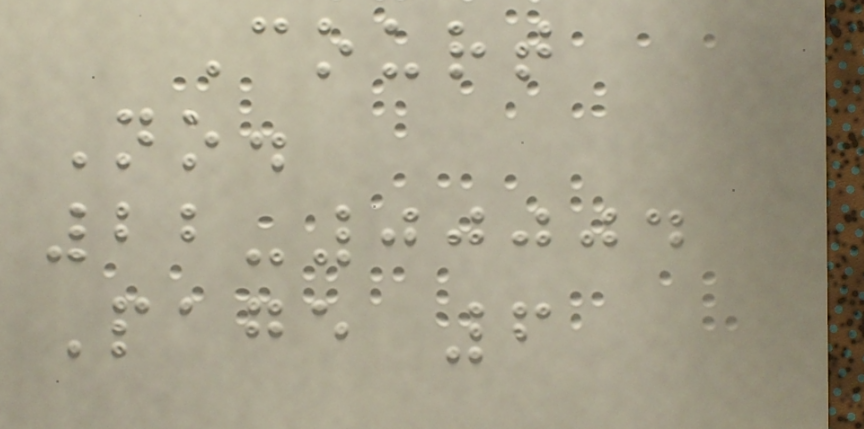Court
No.
22-00004
Page 6
